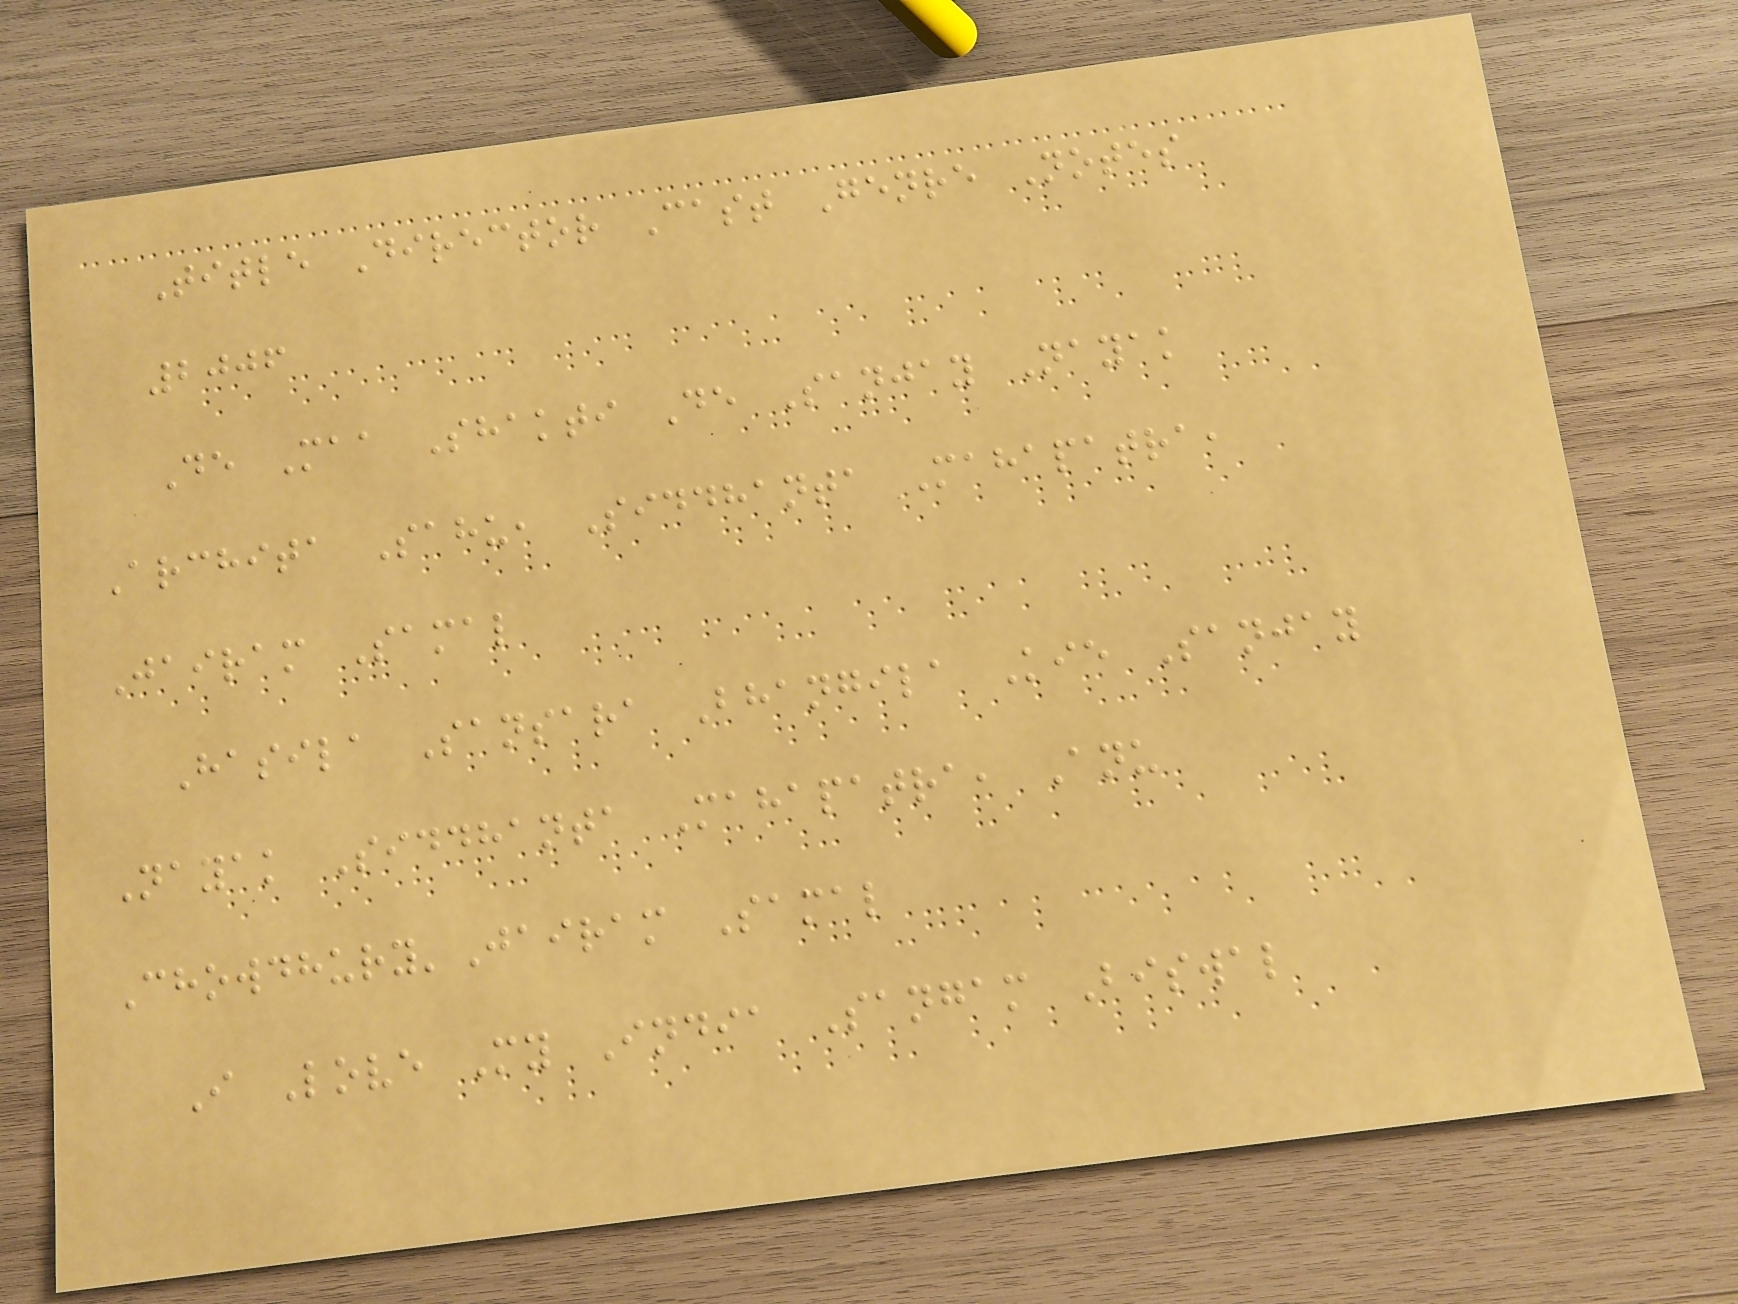Title Director Cast Genre Notes
2006
De Maa Shakti De Sanjay Nayak
Archita Sahu, Siddhanta Mahapatra,
Jairam Samal
Hasila Sansara Bhangila Kie Sanjay
Nayak Siddhanta Mahapatra, Anu
Chowdhury'Jairam Samal
I Love My India Sangam Biswal
